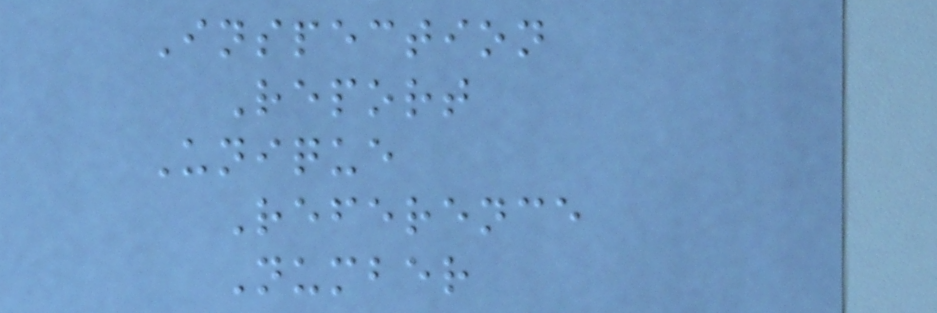Inspection
Report
Unique
Reference
Number
